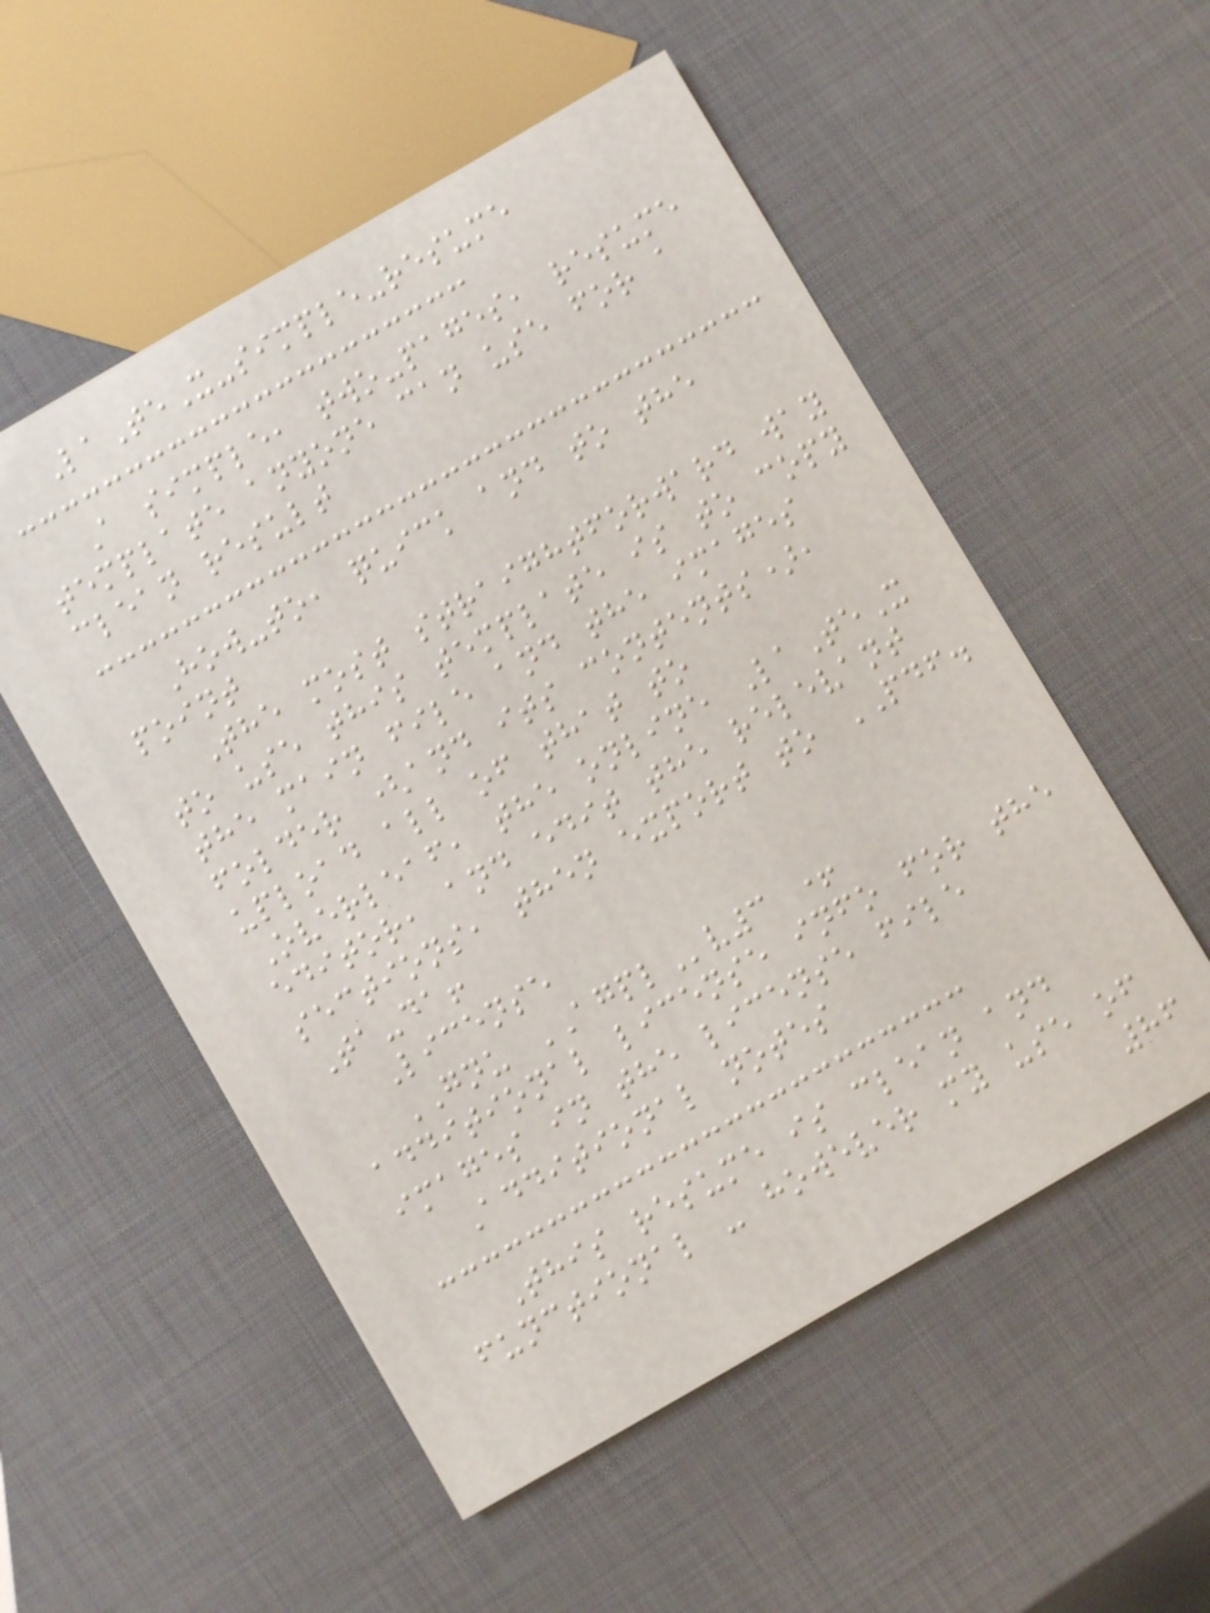LaTeX-simple-resume
A simple, two-pages, resume
template anyone can use for a
clean result
How-to, quick and to the
point
The most straightforward way
to use this template is to copy
the main file and the images
folder (and its contents),
upload all of that to
Overleaf, the online LaTeX
editor, and edit the relevant
sections, then export to PDF.
Ta-da!
License
GNU AGPLv3 +
additional license info for the
images in the license file
Additional notes
This resume is clean and
functional - however my use of
86
